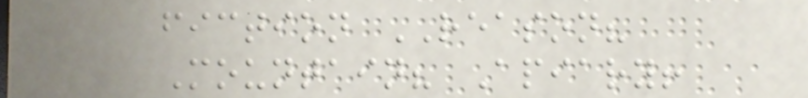fiction REASON?
Mountain? Apiary!
